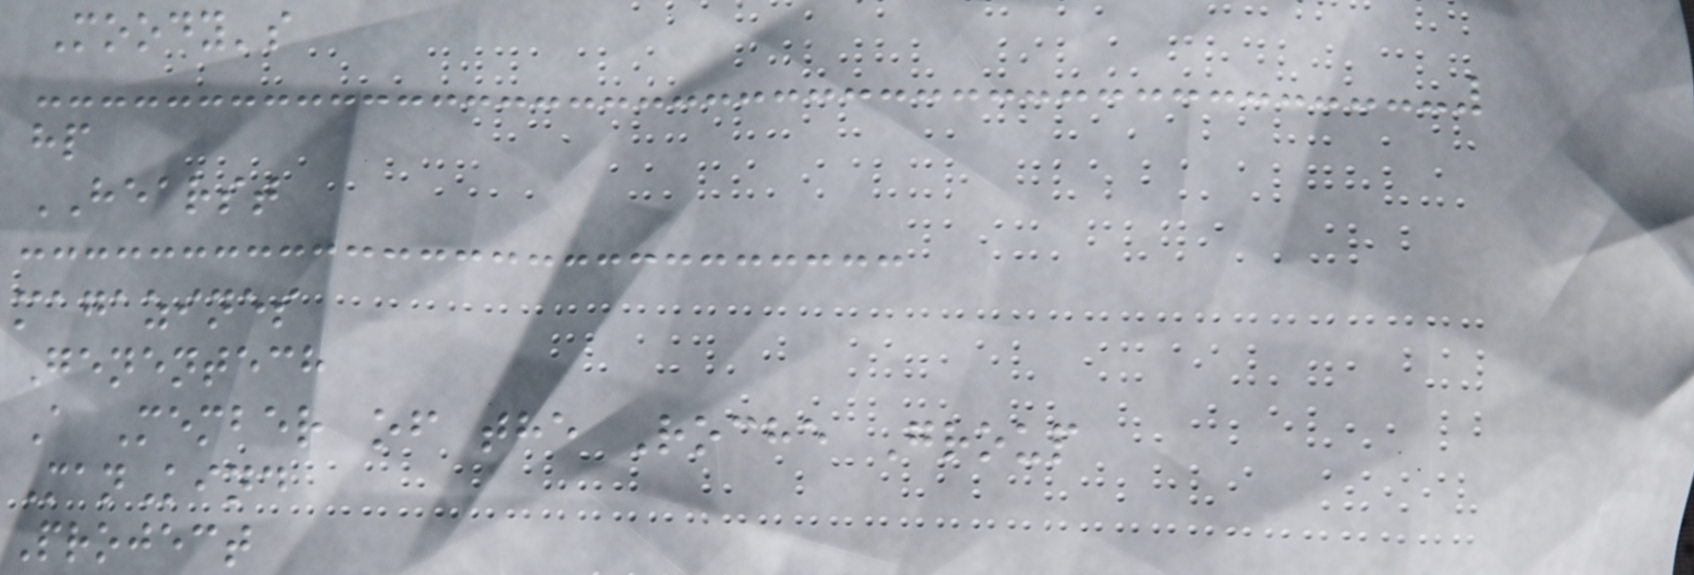Moody's
hp
HEARST
magazines
Genentech
A Member of the Roche Group
ManKind
Project
